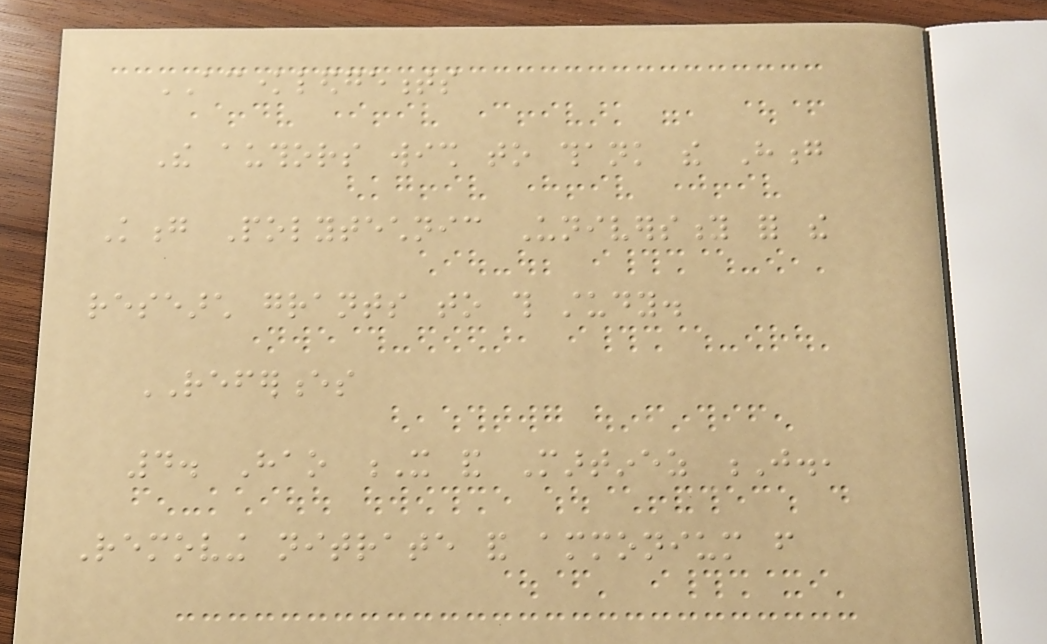ACKNOWLEDGEMENTS
The authors wish to thank the Hong
Kong Polytechnic University for the
research grants to this study.
REFERENCES
4. Hao X and Martinez J.,
Removing nitrate and ammonium from
